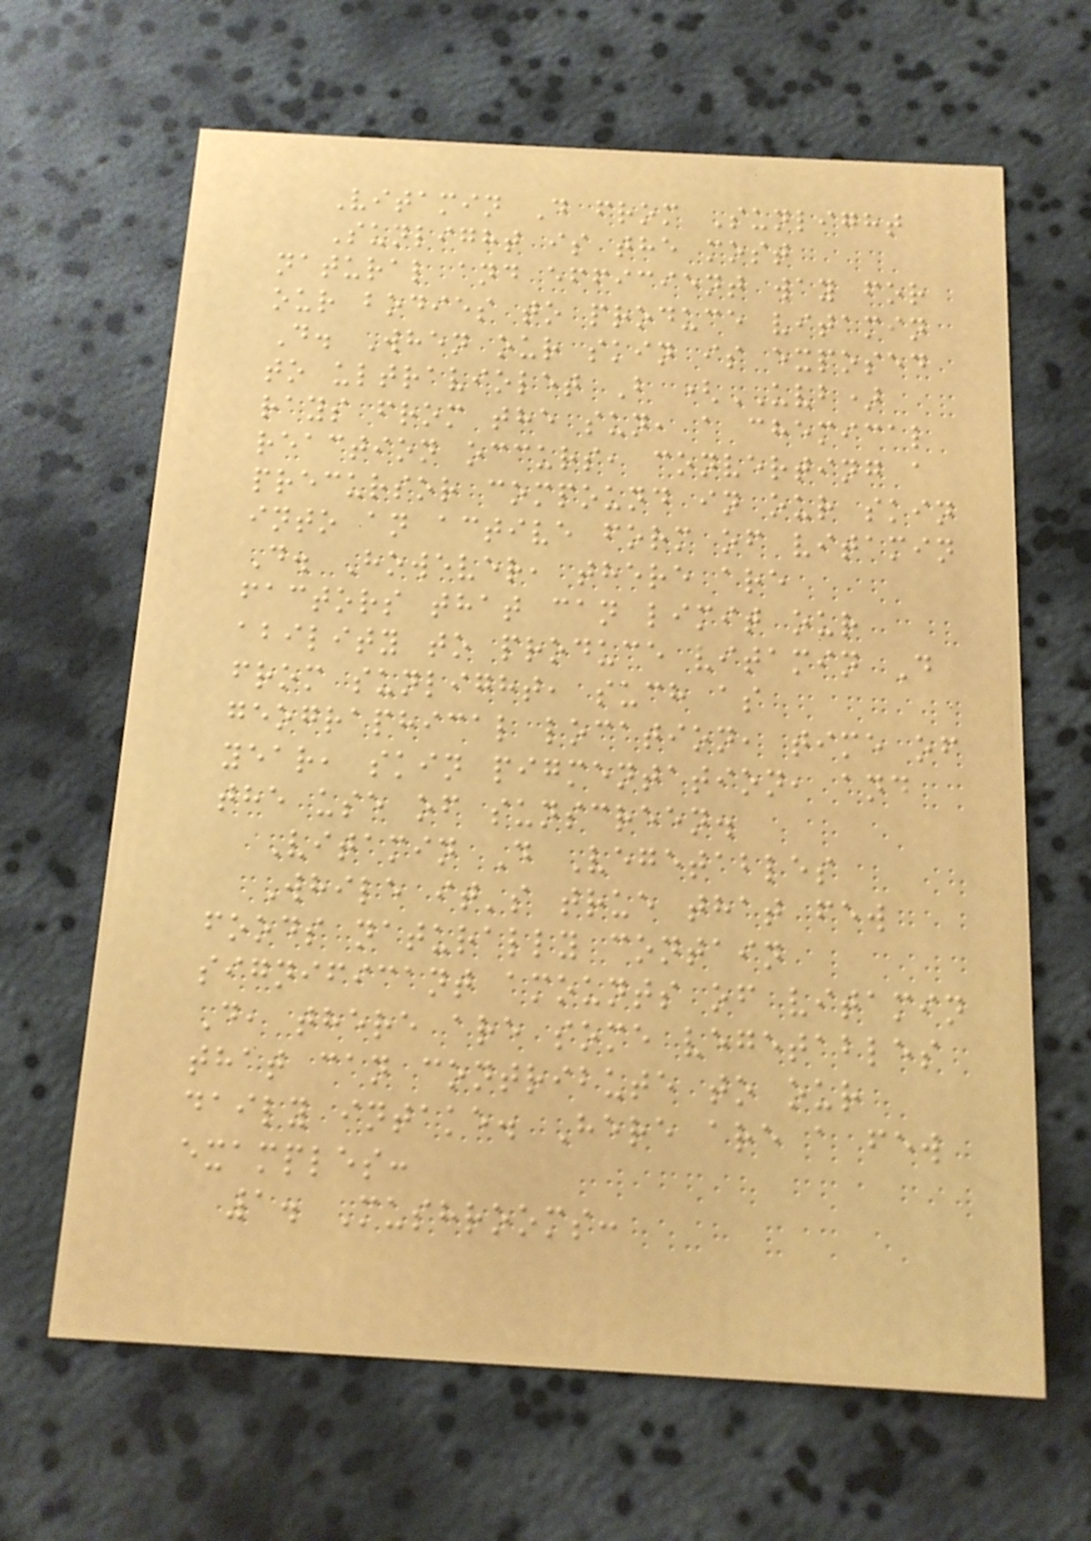Vitamin D from Sunlight
Sunlight is the most
natural and efficient way for
our bodies to produce vitamin
D. When our skin is exposed
to ultraviolet B (UVB)
rays from the sun, a chemical
reaction occurs, converting a
precursor compound in our skin
into an active form of vitamin
D. However, there are
factors that can limit our
ability to produce vitamin D
from sunlight, such as
geographical location, time of
year, skin pigmentation, and
the use of sunscreen.
Vitamin D Vegetables
While it's true that few
foods naturally contain
significant amounts of vitamin
D, there are some vegetables
that can contribute to our
daily intake. Here are a few
examples:
1. Mushrooms:
